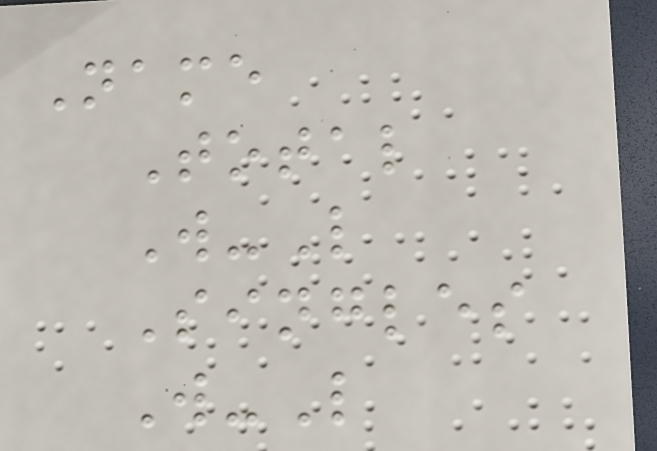Name
Total
W-L
Singles
W-L
